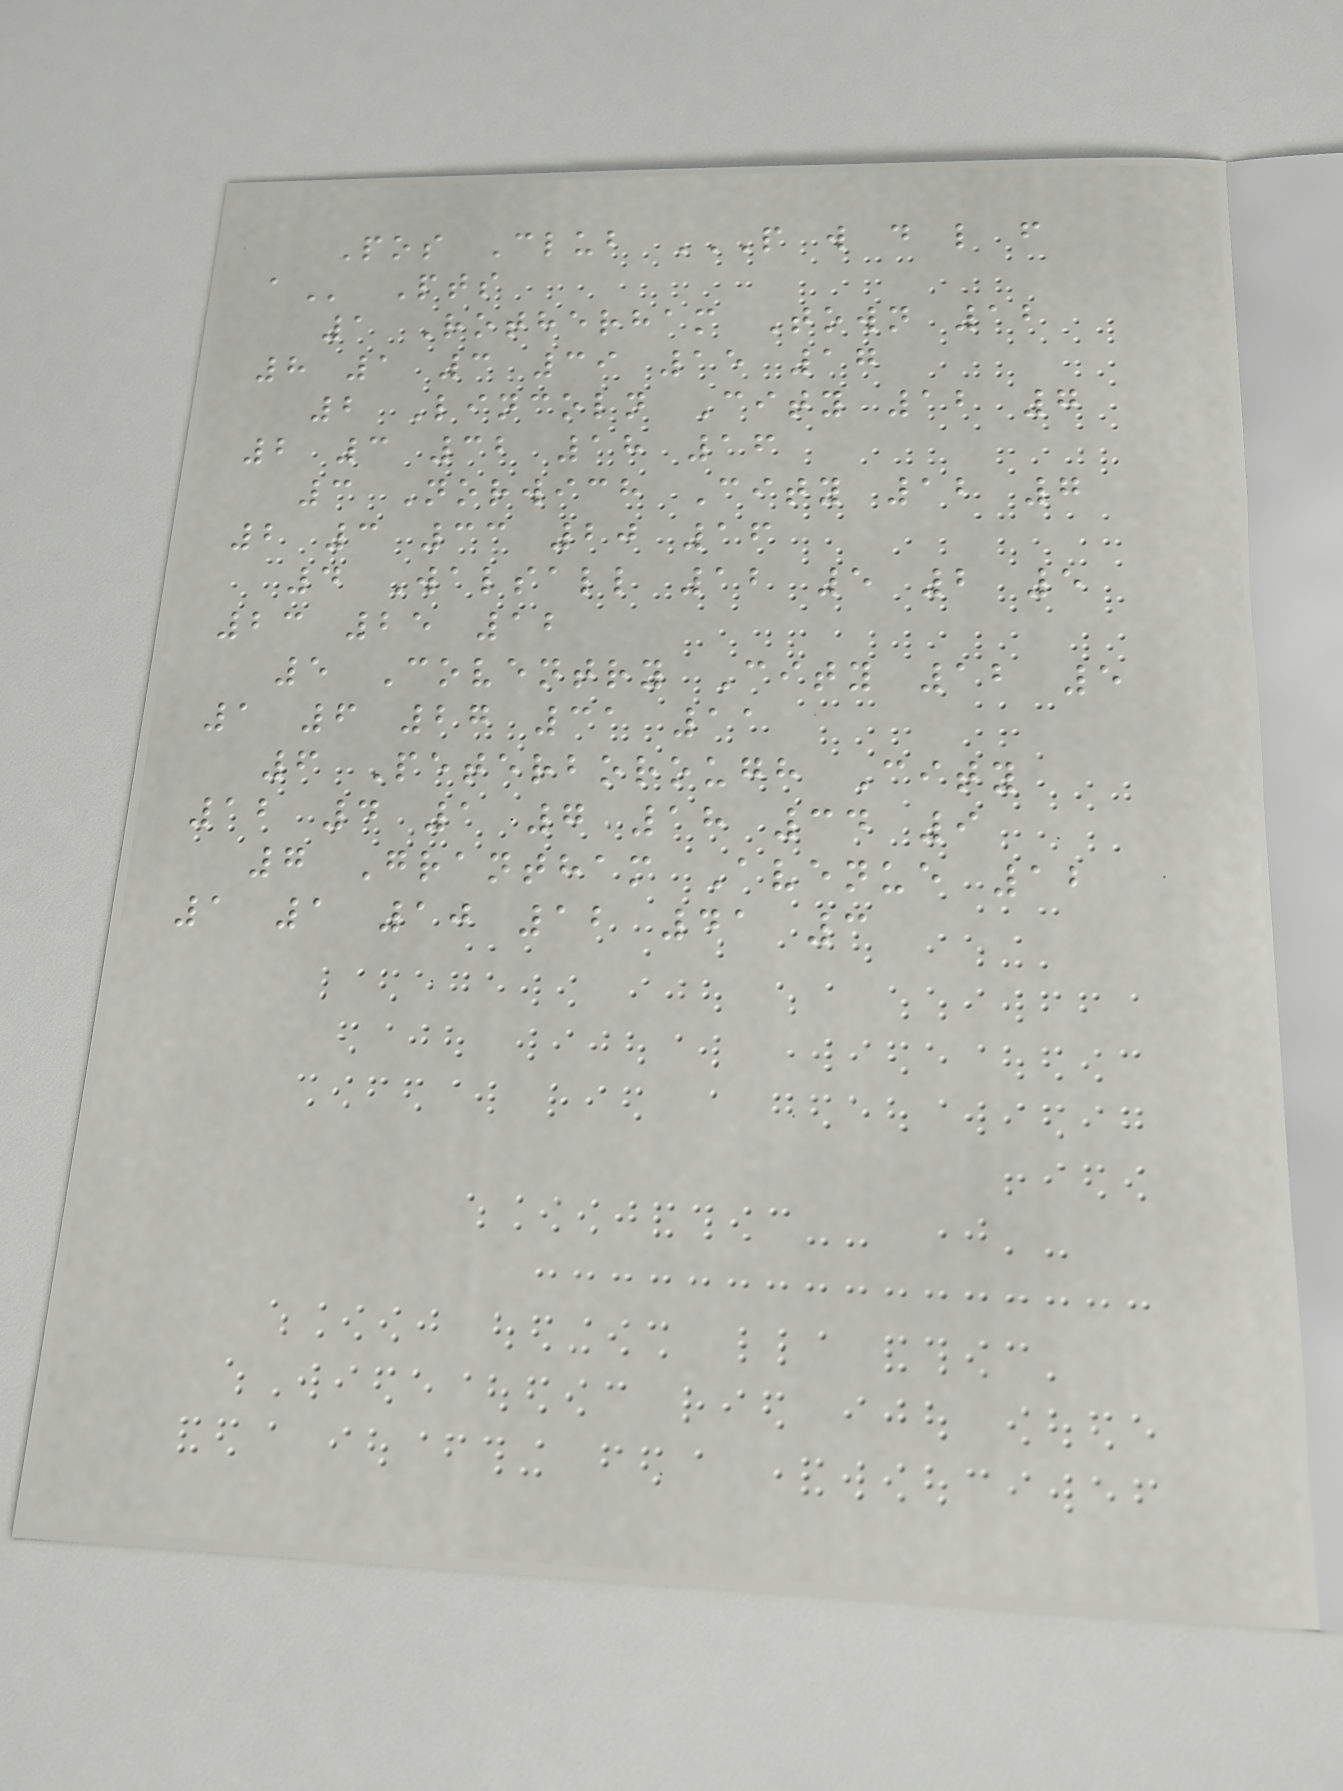Pos Club P W D L F
A Pts
1 Rotherham Town 12
8 1 3 39 15 17
2 Lincoln City 12 7
2 3 32 18 16
3 Norwich City 12 7
2 3 33 20 16
4 Walsall 12 5 2 5
23 25 12
5 Coventry City 12 5
1 6 27 31 11
6 Peterborough City
12 4 1 7 18 34 9
7 Grantham Avenue 12
1 1 10 12 41 3
